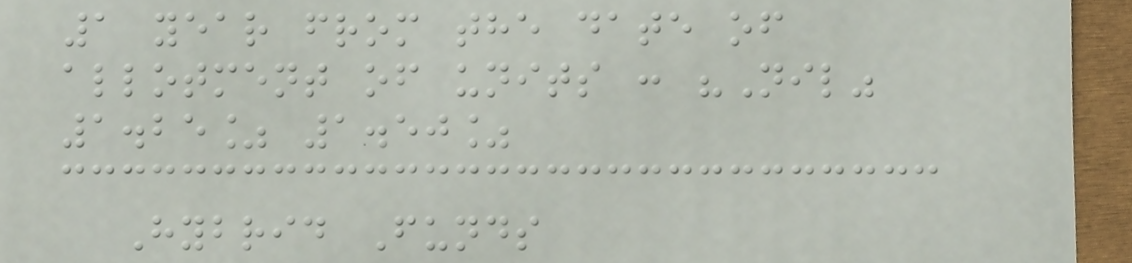1 year from the date of
allotment of units : "Nil"
1.25% 1.50%
Hybrid Funds
